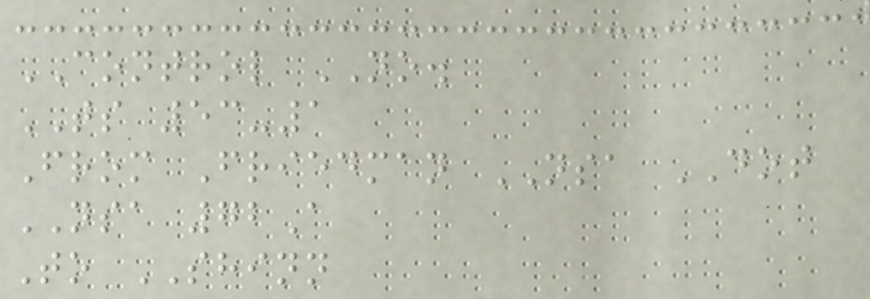CONTROL NO.
TS 53-1
From Friedman NSA DOT
NSA 72A
To SHINN
